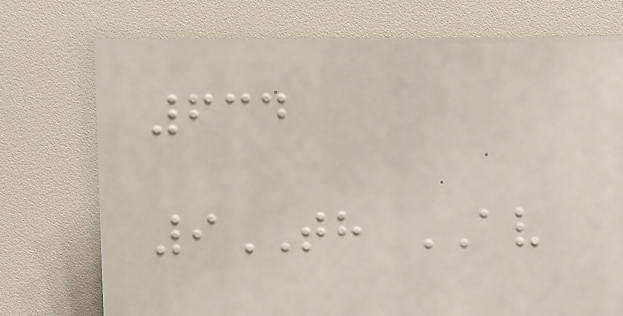634
9TH AV
